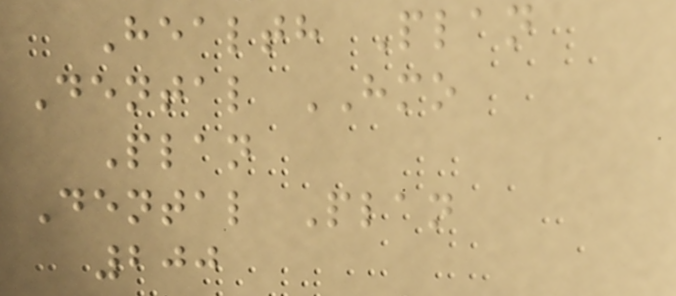Health Plan
Dental HMO
Plan
Dental Plan
200
